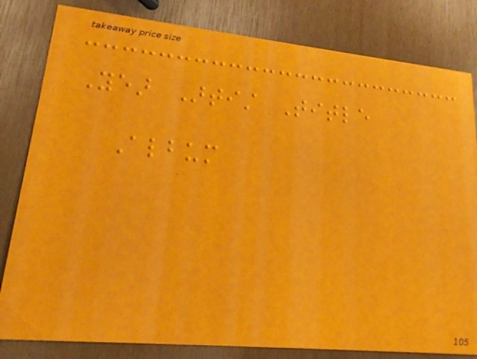Year Artist Title
Album
